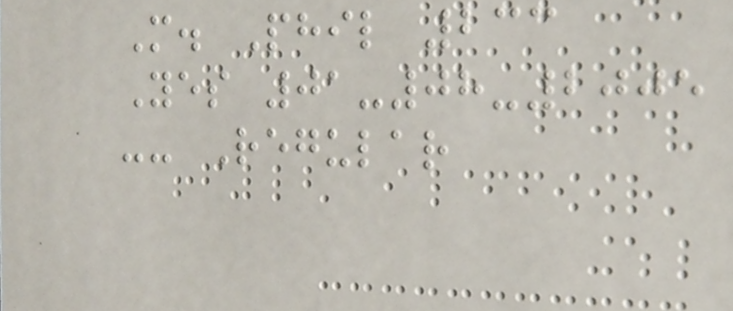M. Phil 233
Yes 01-08-2005
-- Regular
